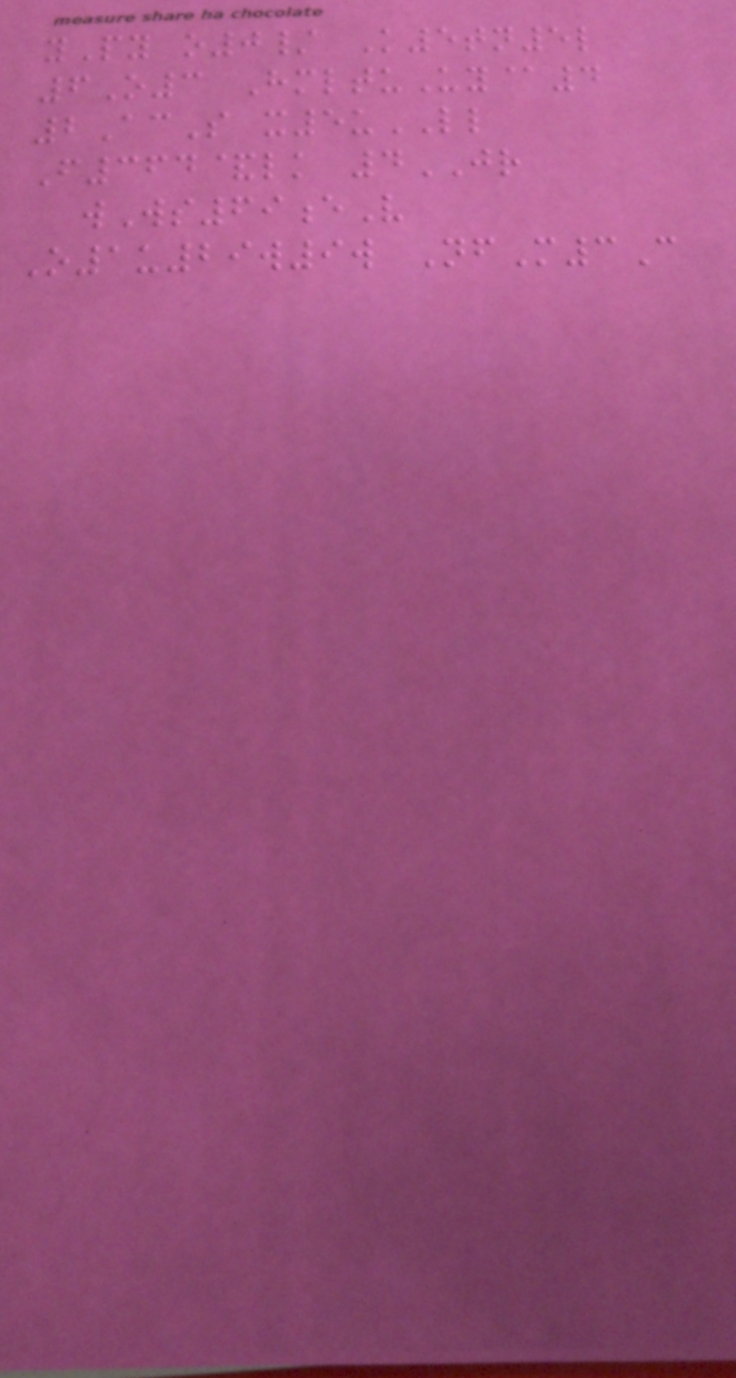yPy o0/ K5tn5l
6O3 HmltuUy@4
2AcS x5uLL
F364&lk 4JR
wWs69eV
O1u29w9w NfM3C
